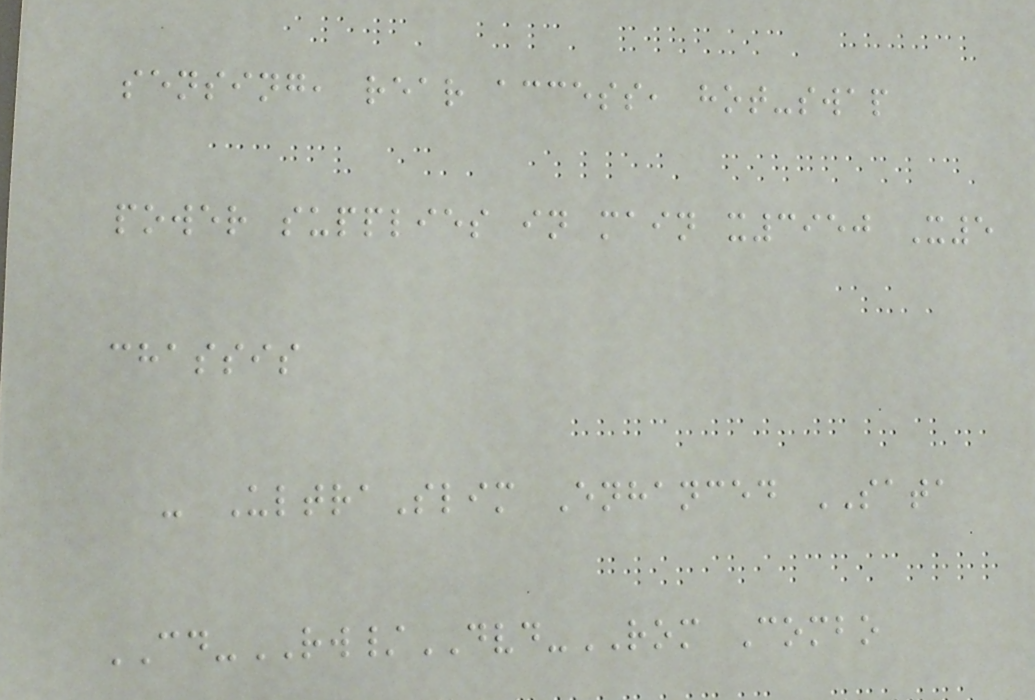sensing, rear access, hot-swap
power supplies in main x3950 X5
chassis
- UltraSlim Enhanced SATA
CD-RW/DVD-ROM Combo
